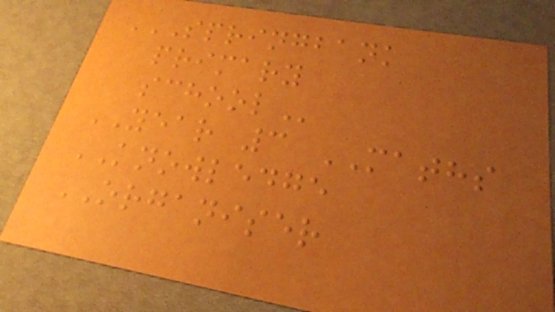SPRINGBANK
PRIMARY
SCHOOL
YEAR 3 MATHS
KNOWLEDGE
ORGANISER
